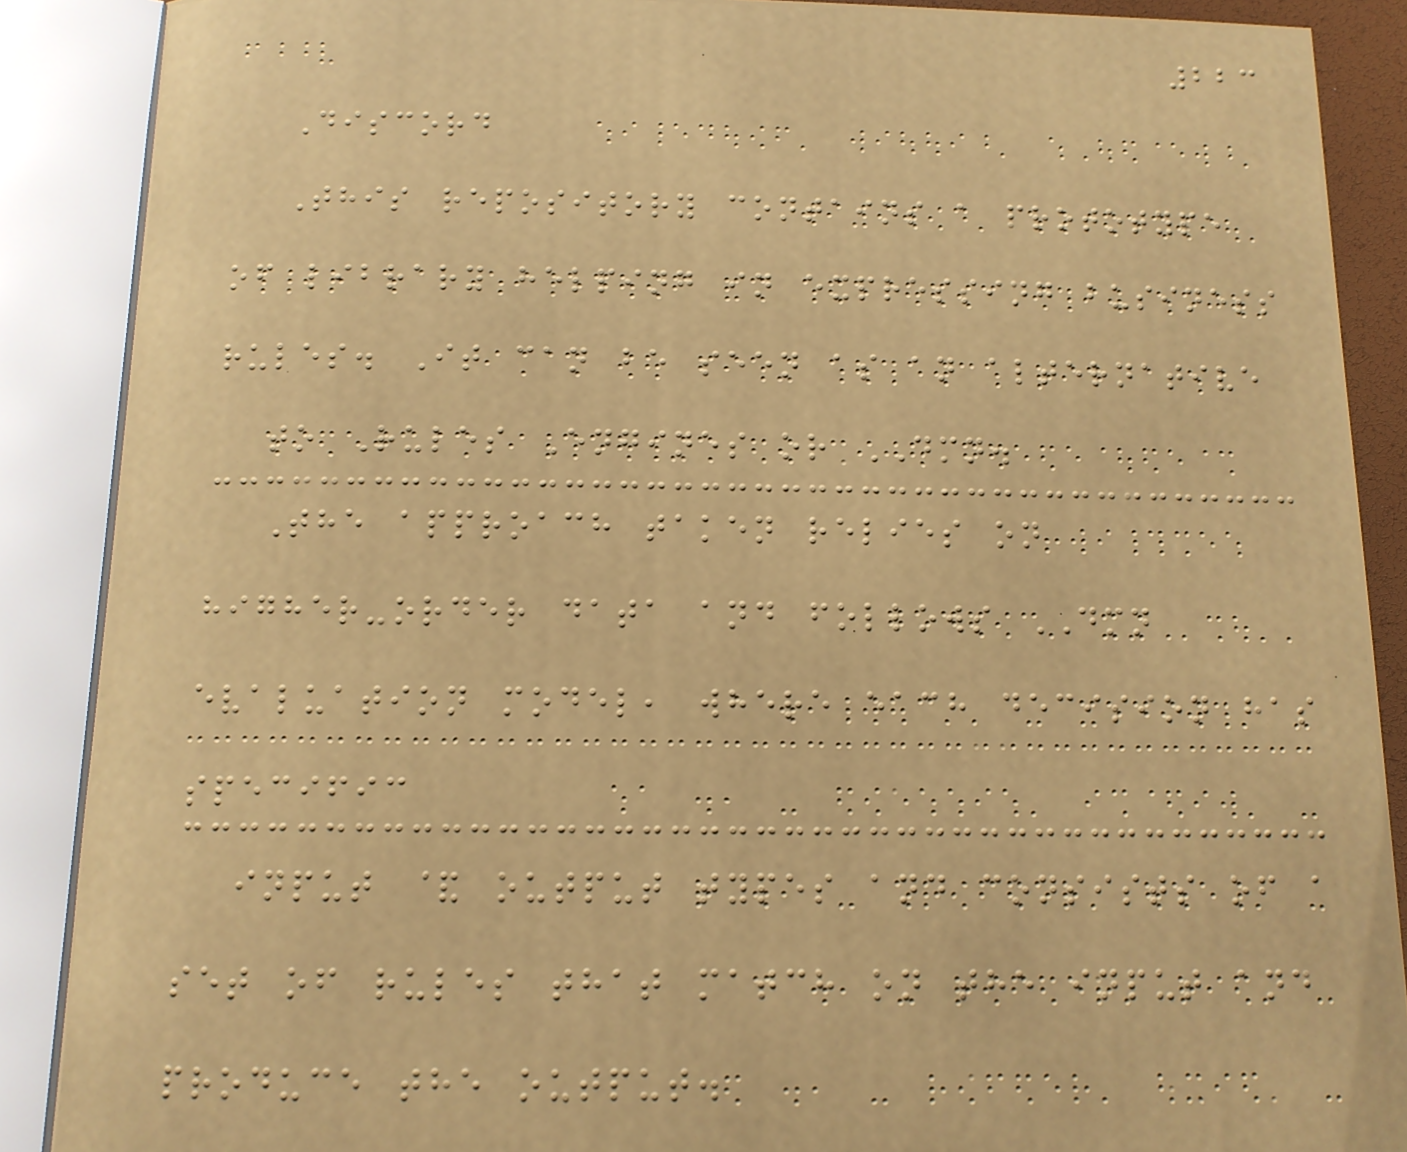223
Discord
This repository contains a prototype
of library helping in expressing business
rules. It can be seen as an alternative
to Rules Engines or DMN.
The approach taken relies on
higher-order data and follows DMN
evaluation model, where each decision has
specific
input & output types and consists of a
set of rules that match on the input and
produce the output.
